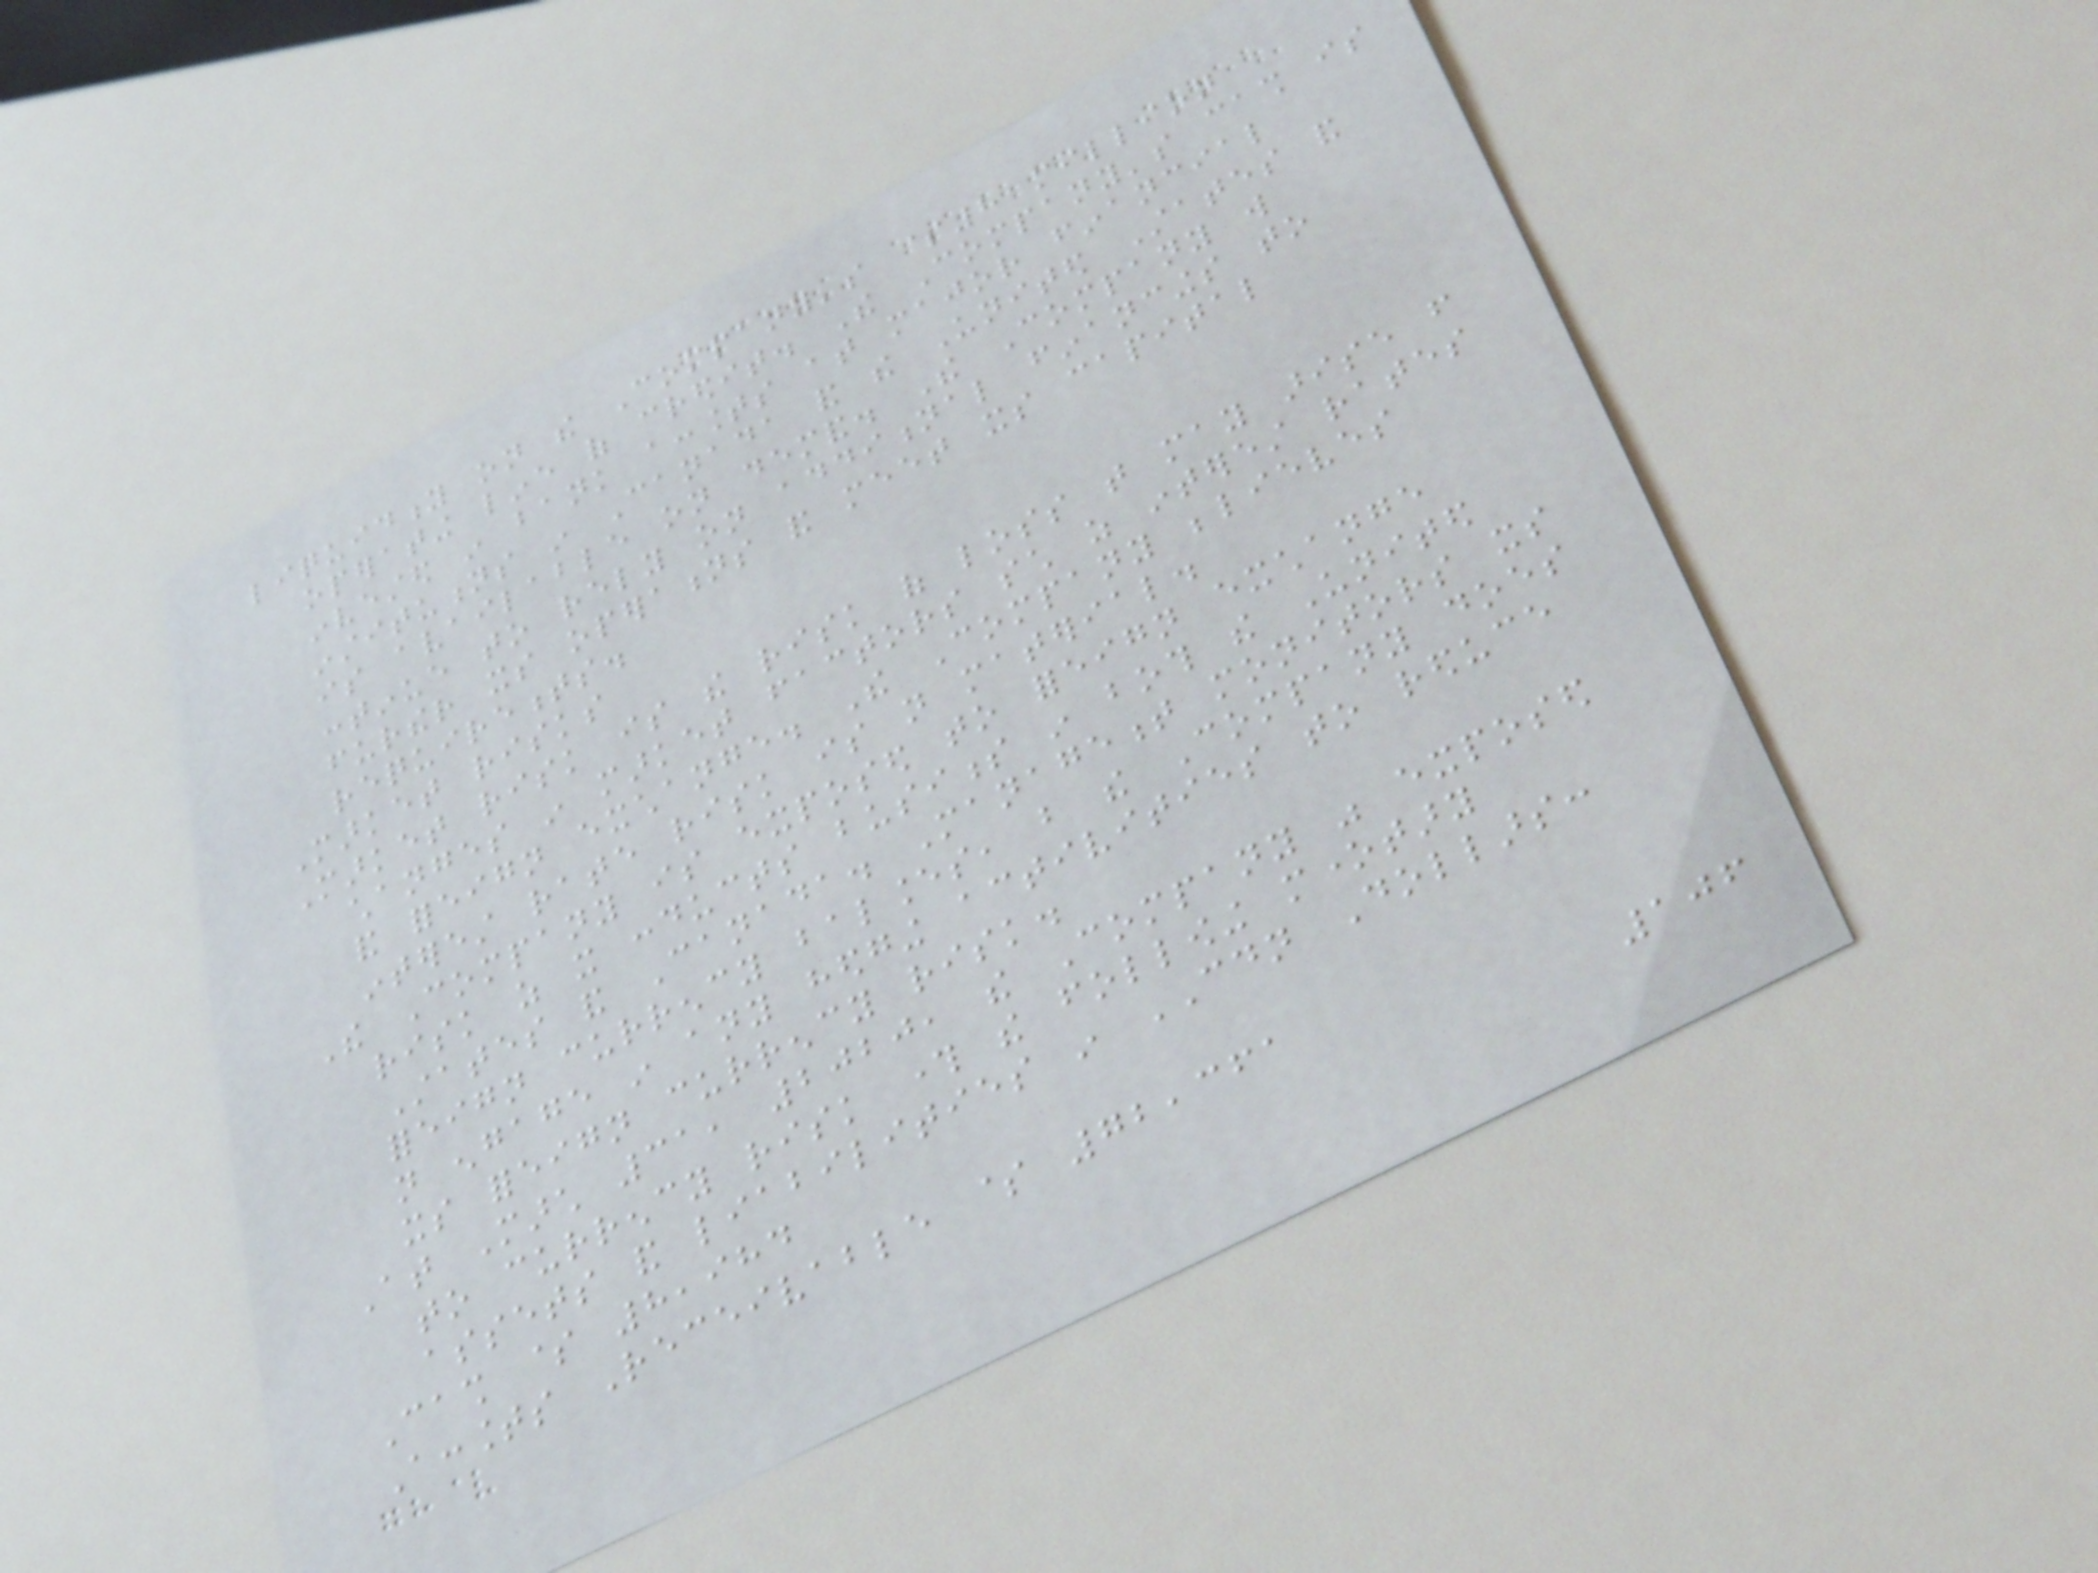liquidity on the Company's $8 million
operating line of credit. The Company's cash is
invested in bank accounts at major financial
institutions in Canada and the United States and
is available on demand. The Company will
continue to rely on additional financings to
further its operations and meet its capital
requirements.
Market risks
Market risk is the risk of loss that may arise from
changes in market factors such as interest rates
and foreign exchange. The Company believes
interest rate risk is not material.
The Company is exposed to foreign exchange
risk as it conducts business in both the United
States and Canada. Management monitors its
foreign currency balances, but the Company does
not engage in any hedging activities to reduce
its foreign currency risk.
At March 31, 2020, the Company was exposed
to currency risk through the following monetary
assets and liabilities in CDN Dollars:
Cash $ 8,984
Accounts Receivable $ 72,361
106
